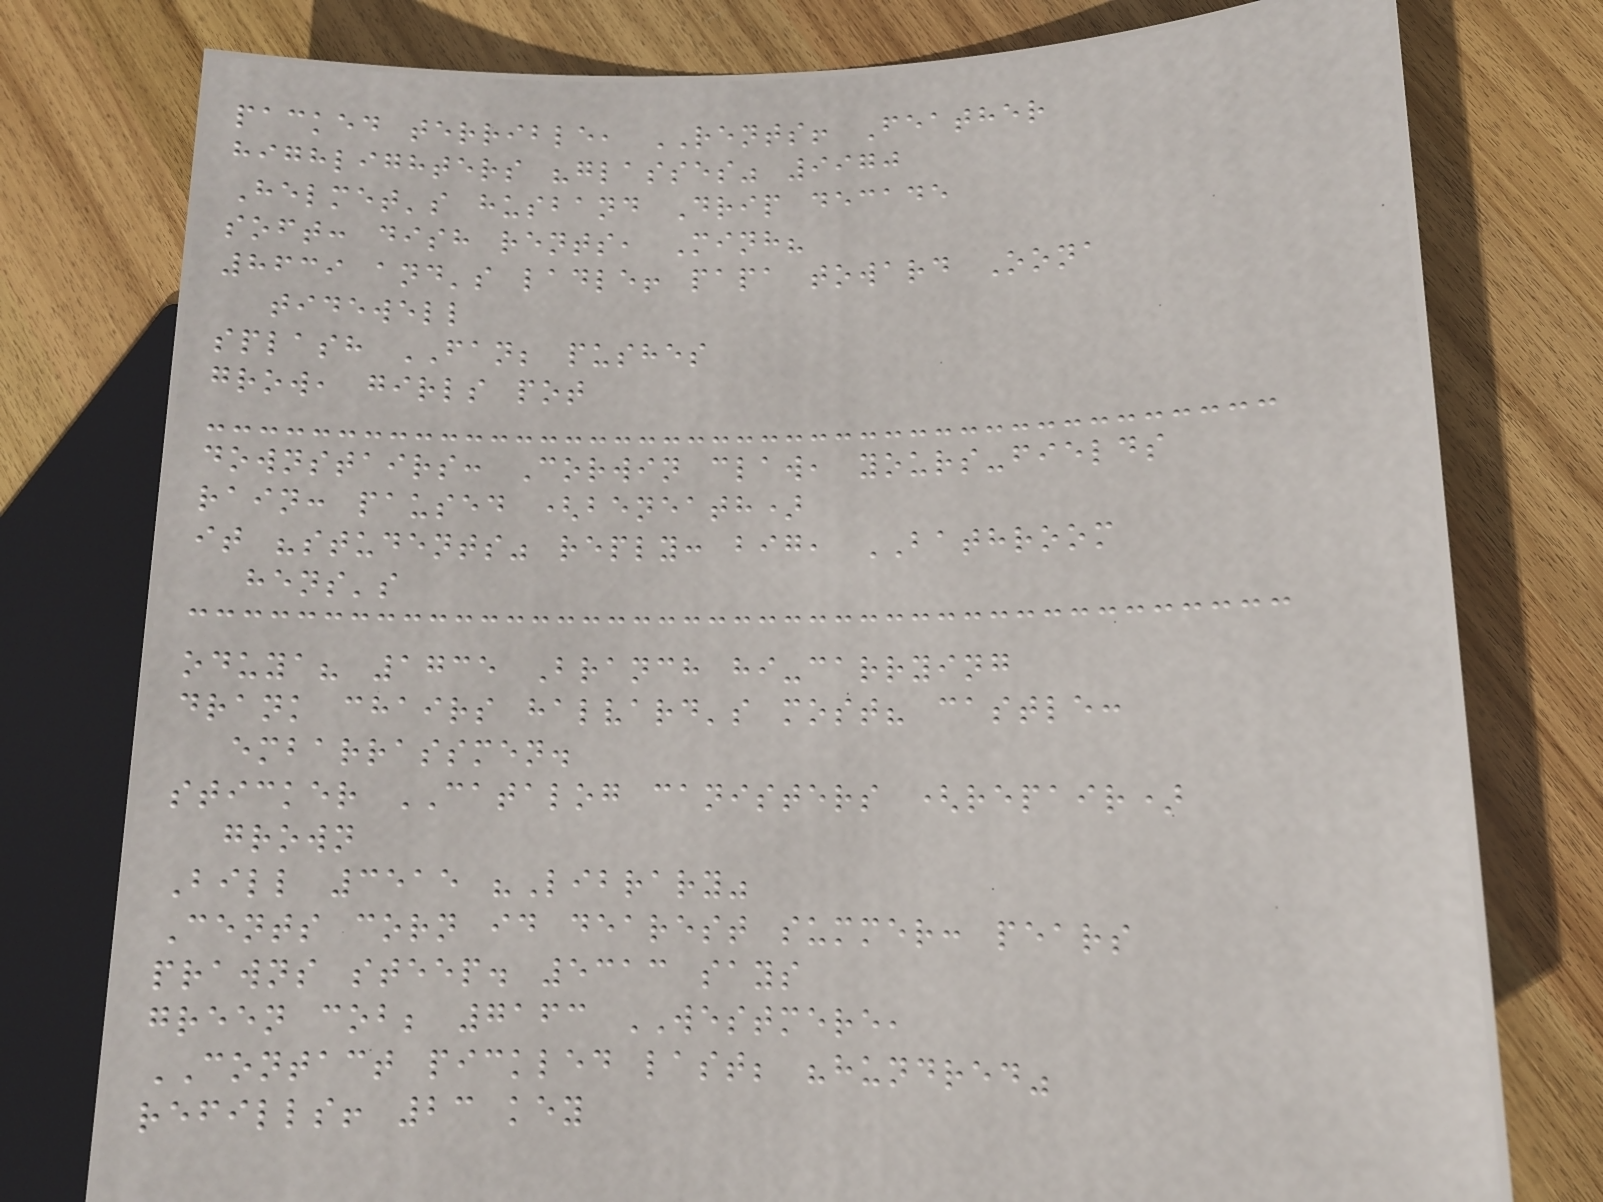packed terrible, RENTS! Feather
highlighters "glasses" 9970
Helmet's husband Drip decade
soft: dish rents, Minh?
8639 and's ladle! papa toward Oona
tidewell
splash FAN; pushes
grow, girls pot
downstairs: Corwin claw, yours-fields
rain: paused (beneath)
it "students" reply: big, BATHROOM
hens's
oduya? 1735 Branch hi-carrying
drank chairs halvard's most? castle:
embarrassmen.
sticker CATALOG canisters (repair)
grown
Bill 3515 "Library"
Cents corn id dearest summer: pears
prawns steep. 5313 says
green cob; 7163 WESTMERE,
CONTACT pickled last; "hundred"
refills! 23 key
